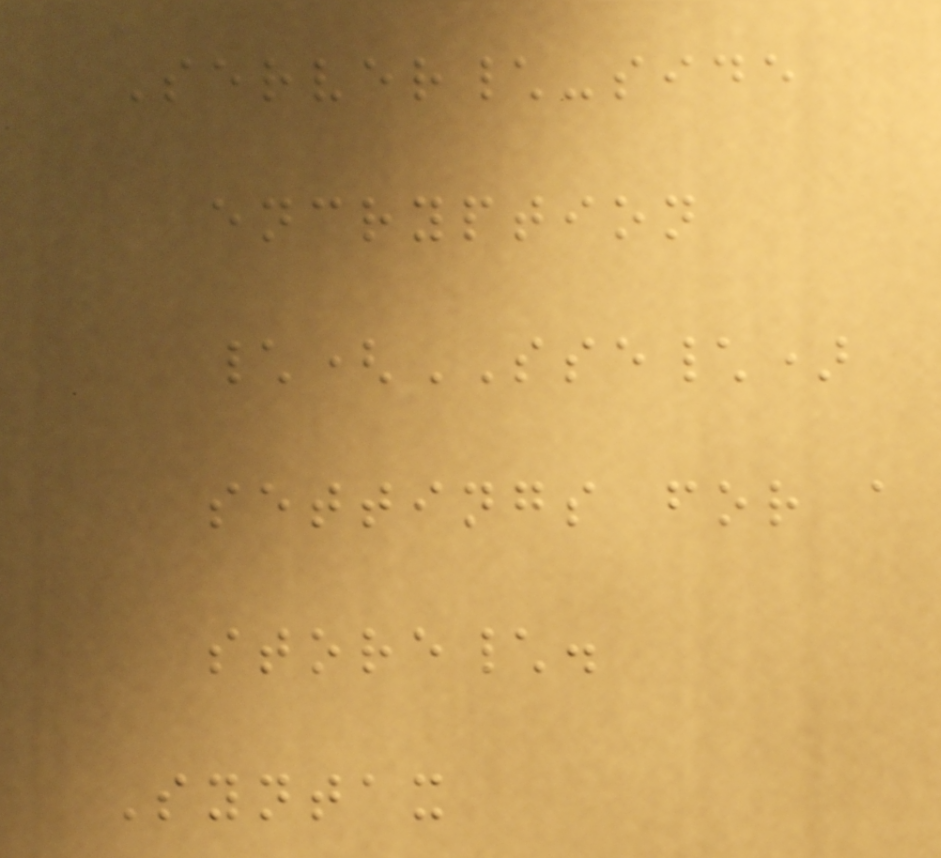Server\-side
encryption
\(SSE\)
settings for a
store\.
Syntax
